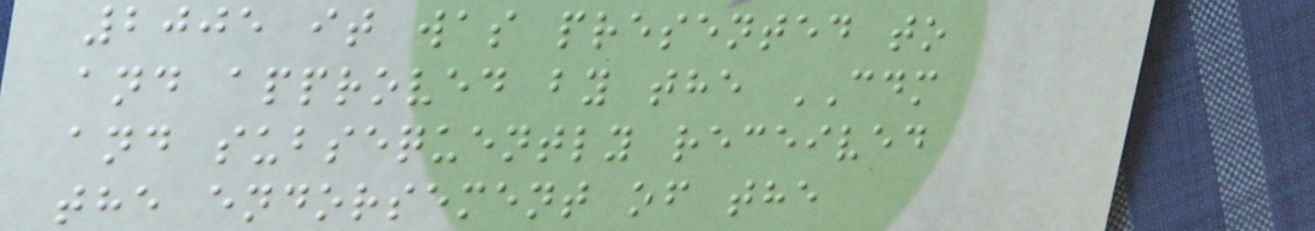2005 it was presented to
and approved by the CDM
and subsequently received
the endorsement of the
